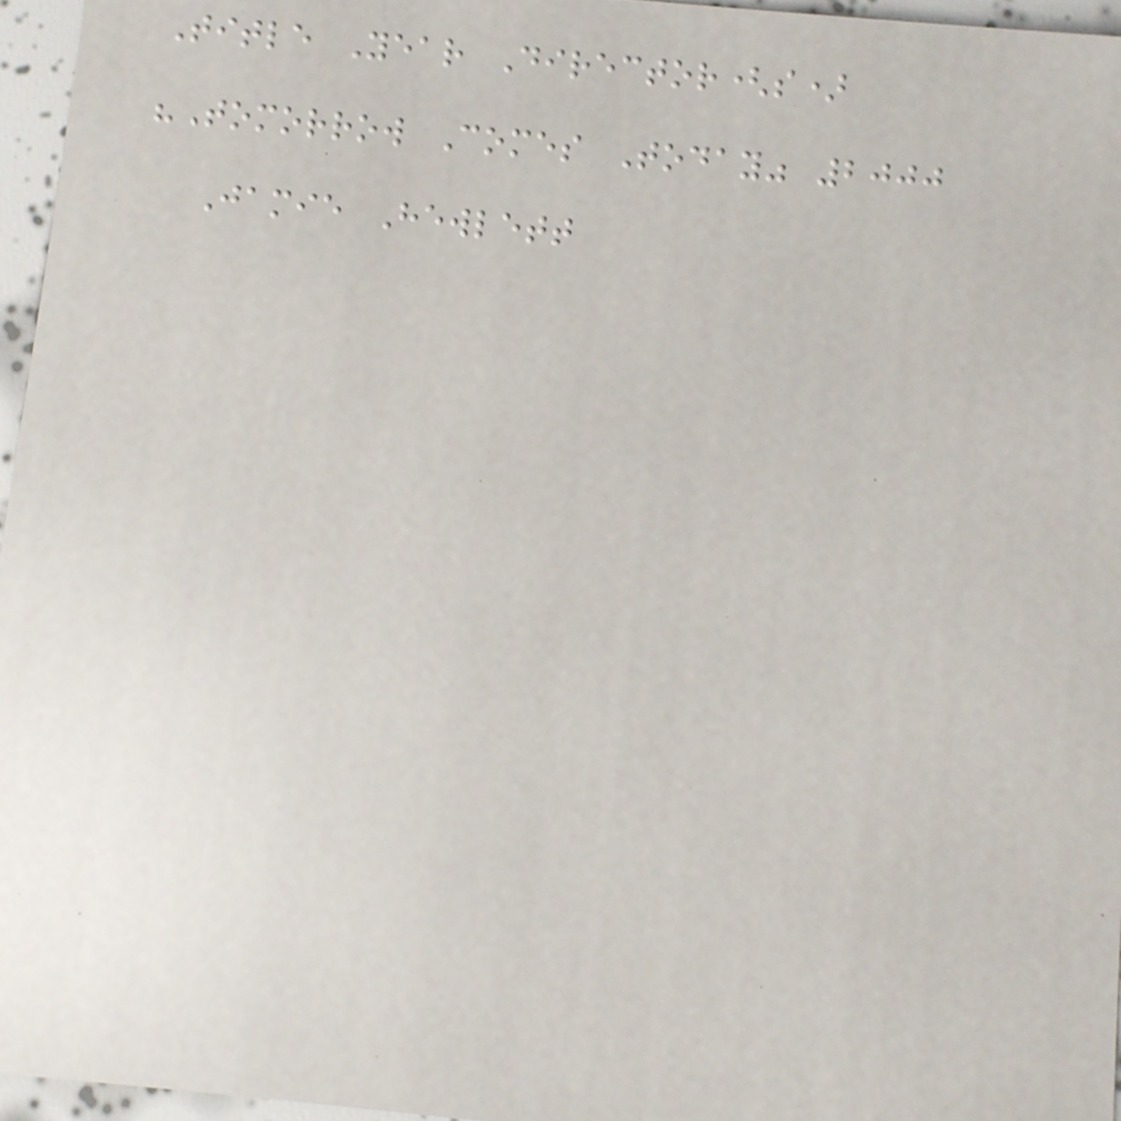Title Year Director(s)
"Tomorrow Comes Today" 2000
Jamie Hewlett
